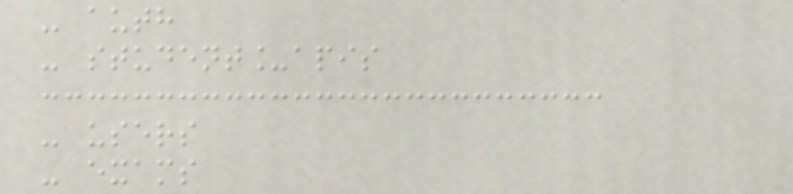- auth
- student_apis
- users
- exams
